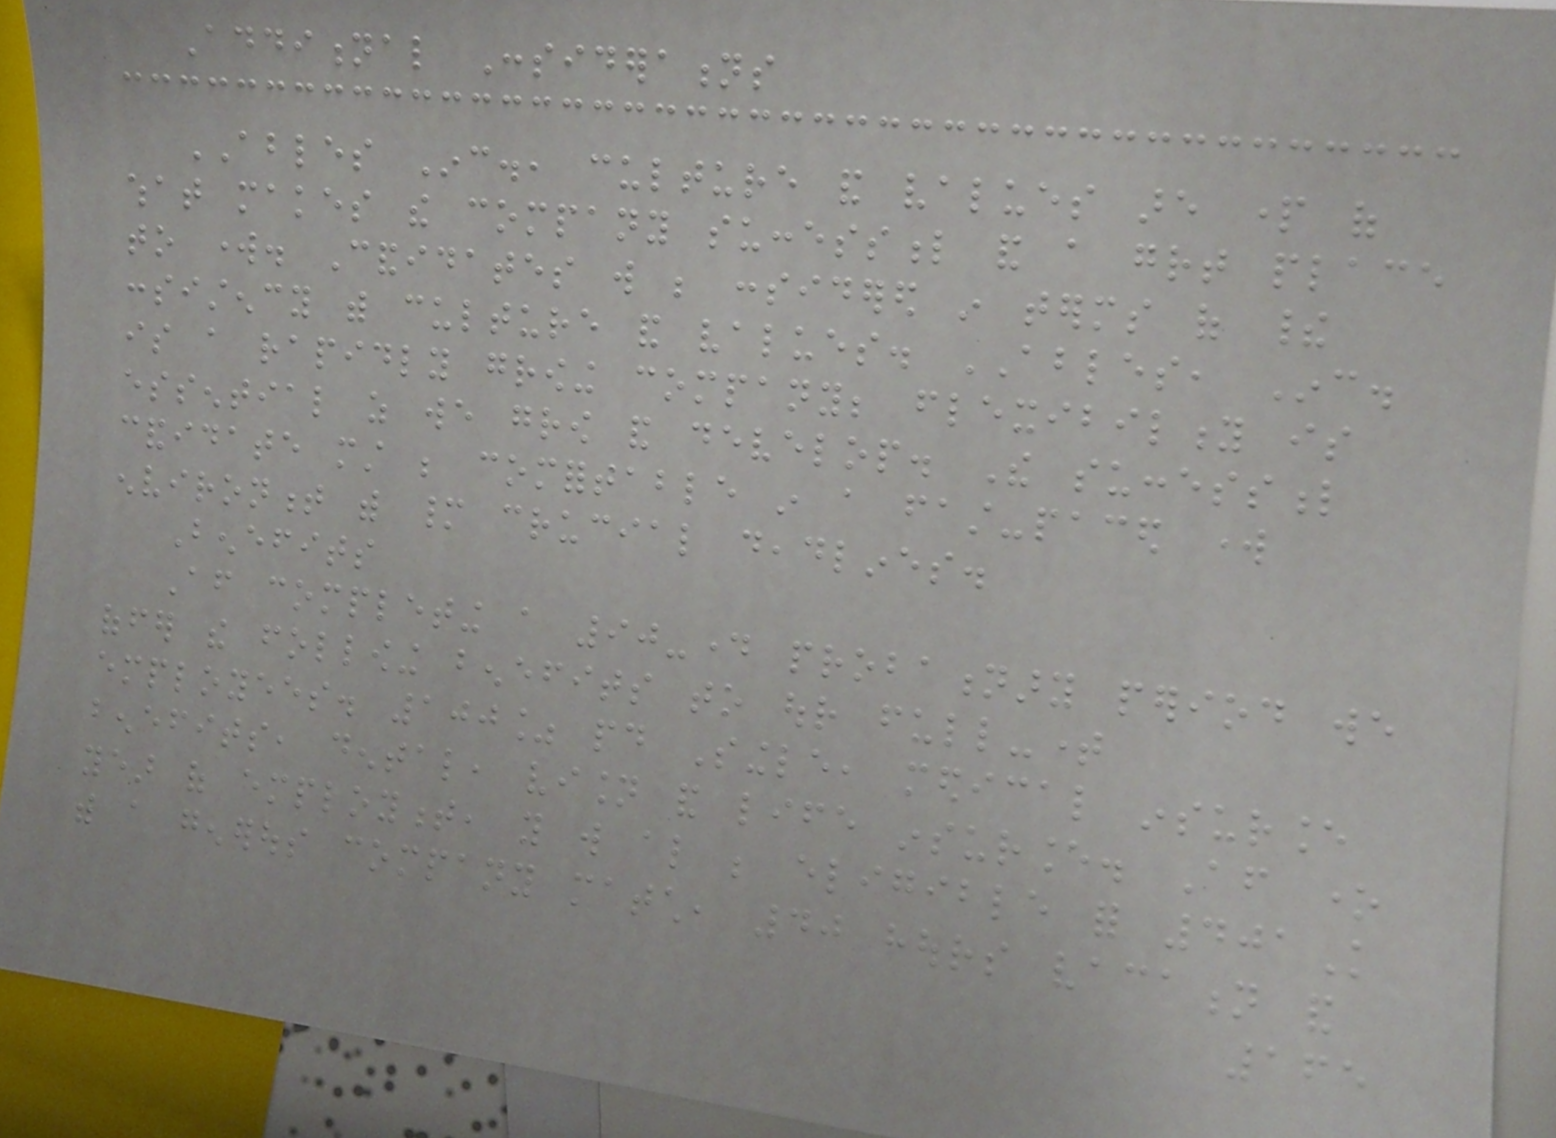Additional Considerations
ABLES Inc., culture and values are part of
what makes the company successful and a great place
to work. Candidates will be considered in terms of their
consistency with culture and values. ABLES, Inc.
is a rapidly growing company; flexibility is
essential as we grow and develop. The successful
candidate must be comfortable in a fast-paced work
environment with many crucial deadlines.
Benefits
After completing a 90-day probationary period we
offer the following benefits to our full-time
employees. 100% paid Single, medical insurance
benefits, dental, vision and life insurance. After one
year of employment, you will also be eligible for 401K
with a generous company match, 40 hours vacation and
165
